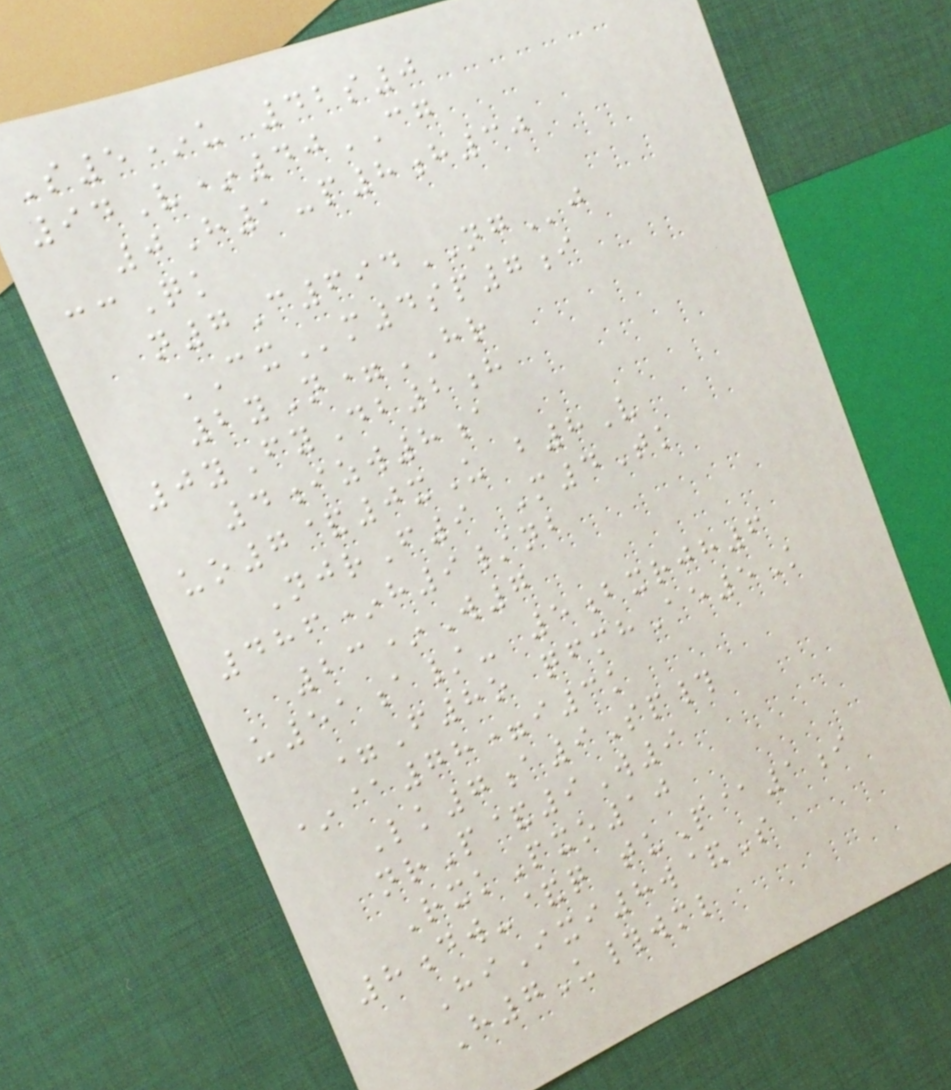S5*u 42s0
94V*40CG
0H1-p8h30
ccQk
n7C694NGj
CXm4sp7i
2yN=HR
0yFyDb2h
4izw8a
uo7&0xU b8V
NjrF9 M4Tk
486*h9/nb
23*W7
u51a/- 5bxrjh6
=F8o qfmhAe5K
*@78=i3k
Lk7a9Sp#
nrP&9W9
RxkPxo10
8dw-&q tuP@1i
HiIxi8w&S
H7U#wml
